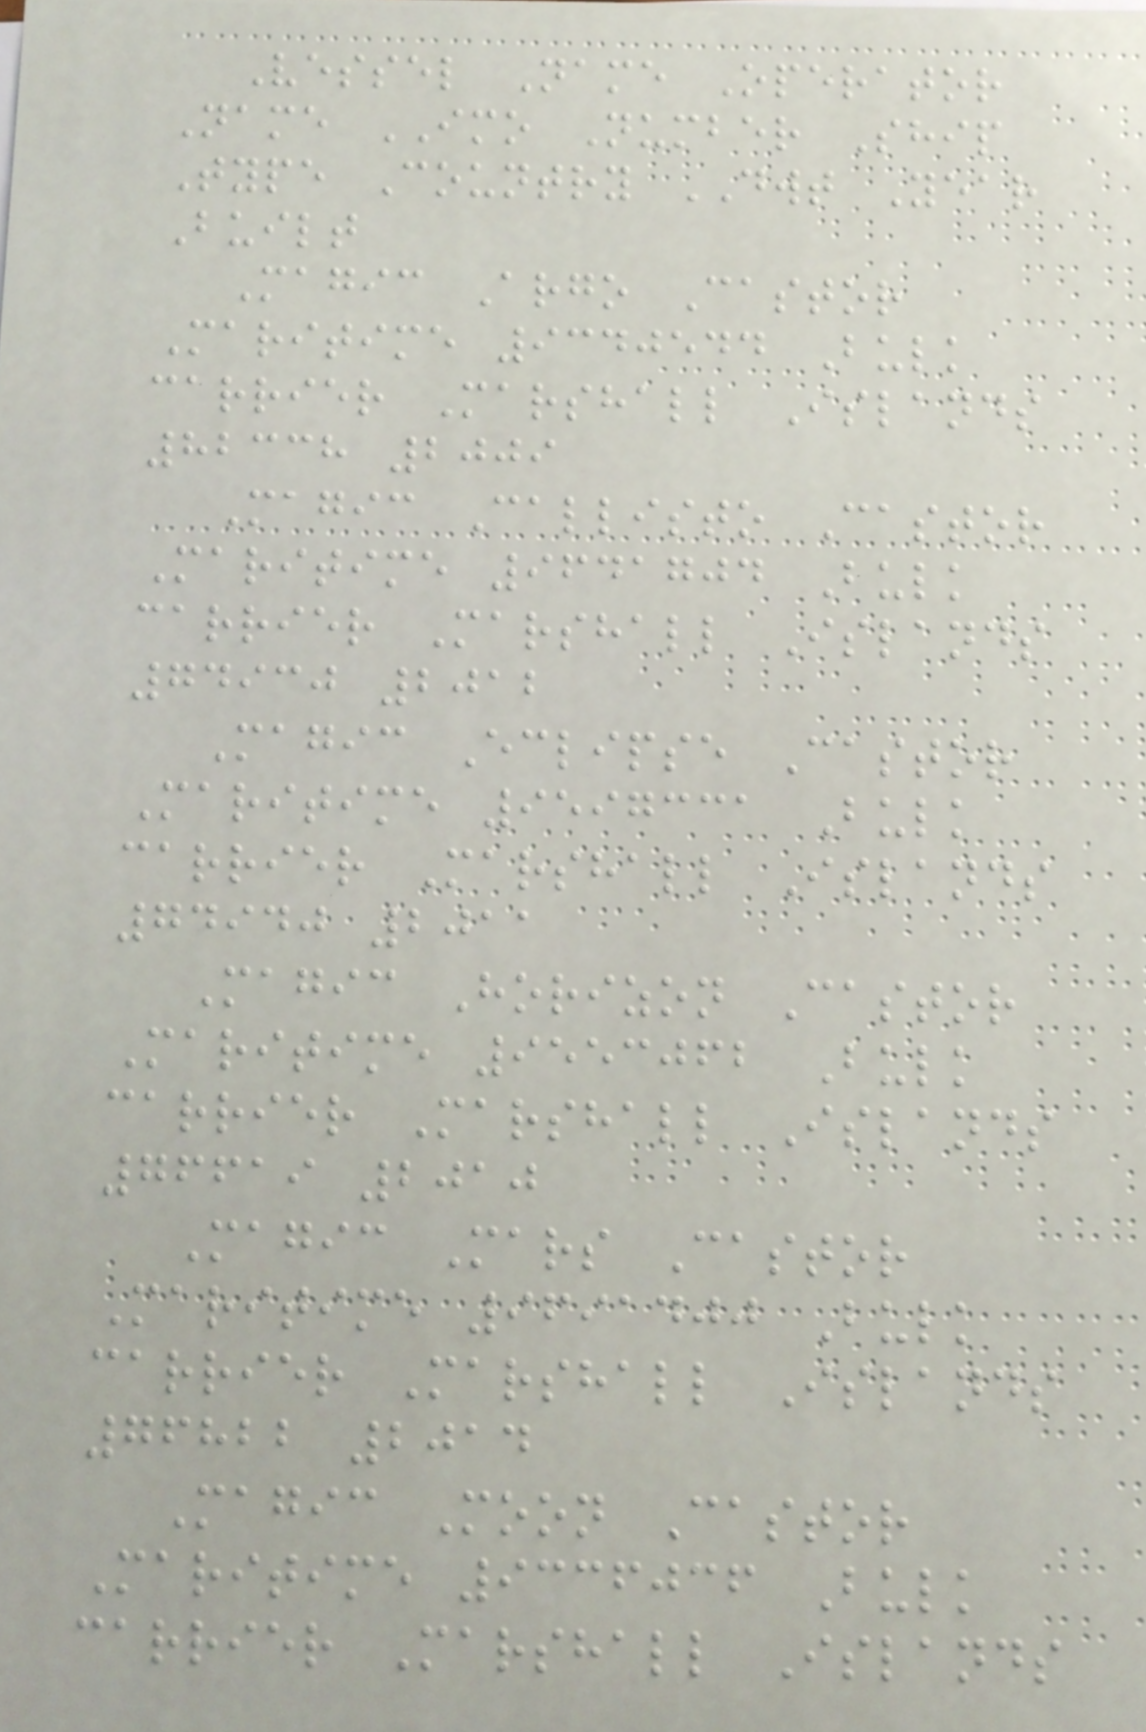Vessel Name Operator
Name IMO Number Ship
Type Country DWT Year
Built
Magic Argo Castor
Maritime 9340544 Bulk
carrier Marshall Islands
82338 2009
Magic Callisto Castor
Maritime 9641704 Bulk
carrier Marshall Islands
74930 2012
Magic Eclipse Castor
Maritime 9597331 Bulk
carrier Marshall Islands
74940 2011
Magic Horizon Castor
Maritime 9553062 Bulk
carrier Marshall Islands
76619 2010
Magic Mars Castor
Maritime 9691400 Bulk
carrier Marshall Islands
76822 2014
Magic Moon Castor
Maritime 9336036 Bulk
carrier Marshall Islands
